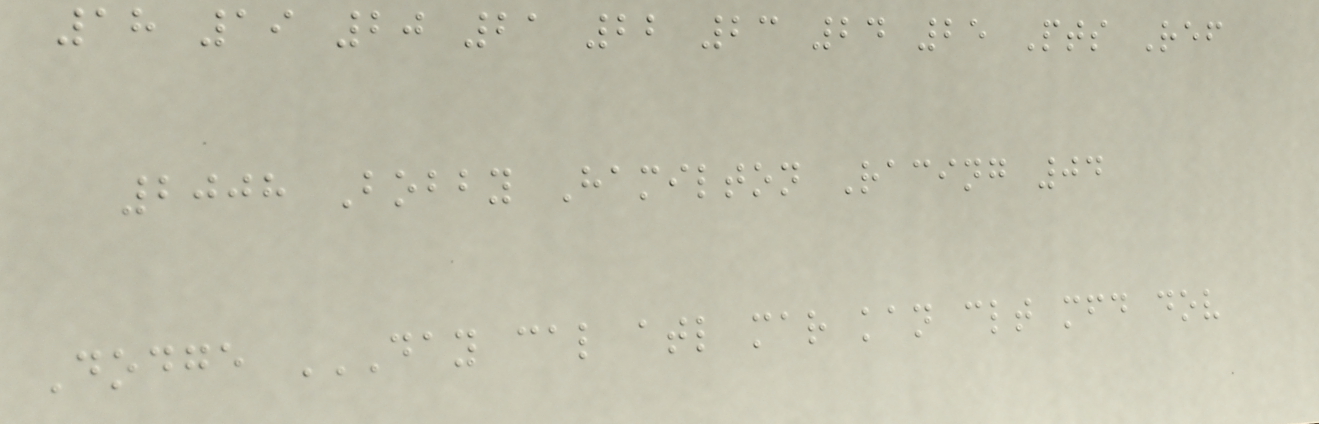18 19 20 21 22 23 24 25 Pts Ref
2008 Bobby Hamilton Racing 04
Dodge DAY CAL ATL MAR KAN CLT MFD DOV
